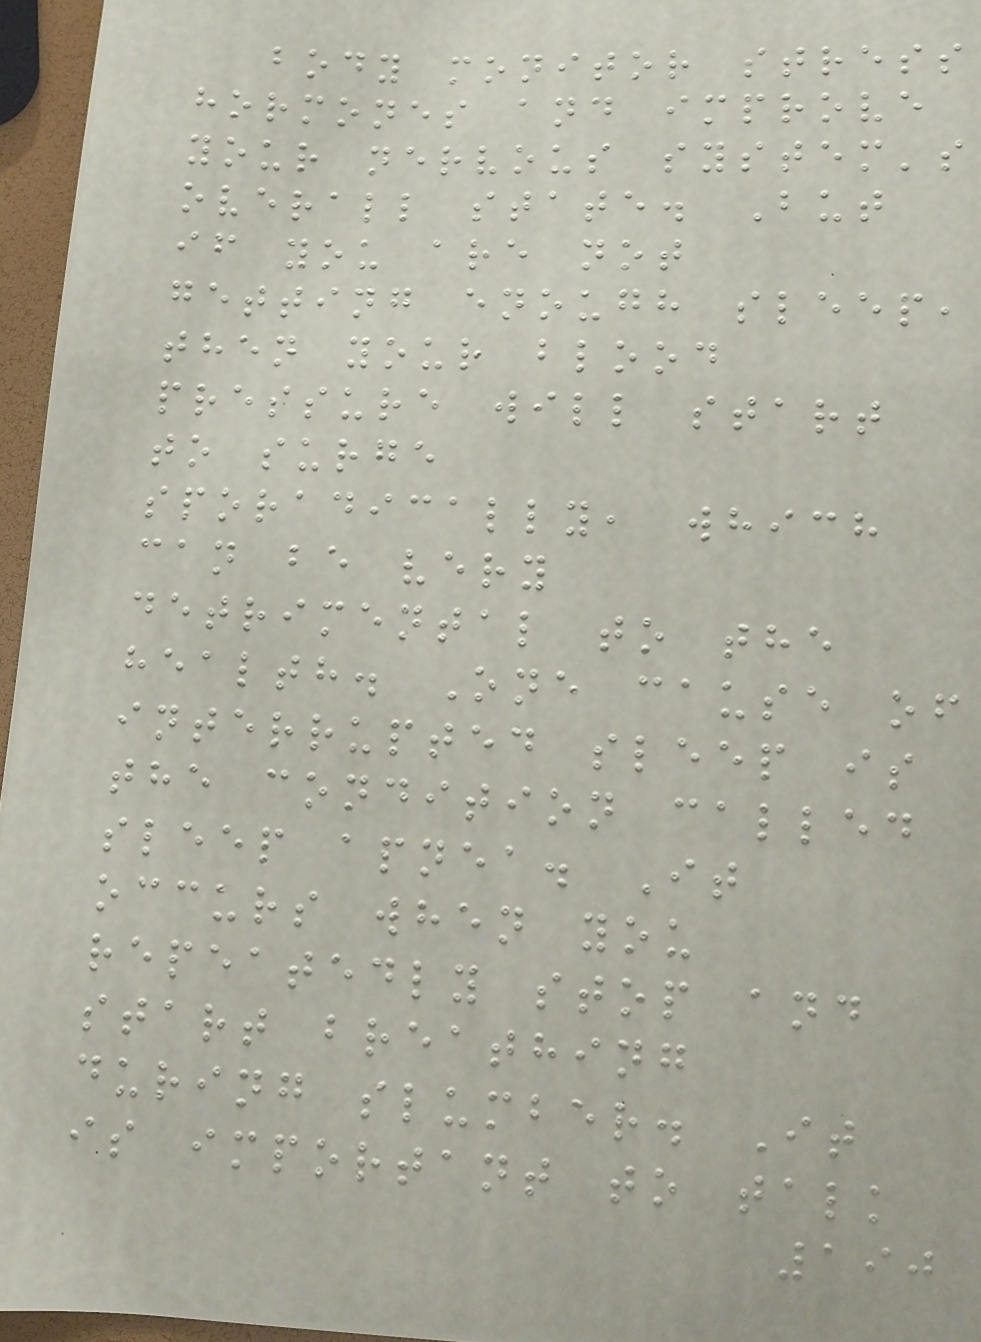body monitor stress
hormones and improve
your nervous system's
overall state. But
if you are not
getting enough sleep,
then your blood
pressure will start
to surge
sporadically, which
can be very
detrimental to the
health. One cause of
interrupted sleep is
the condition called
sleep apnea. It
occurs when you
repeatedly stop and
start breathing
during slumber. It
is important to talk
190
